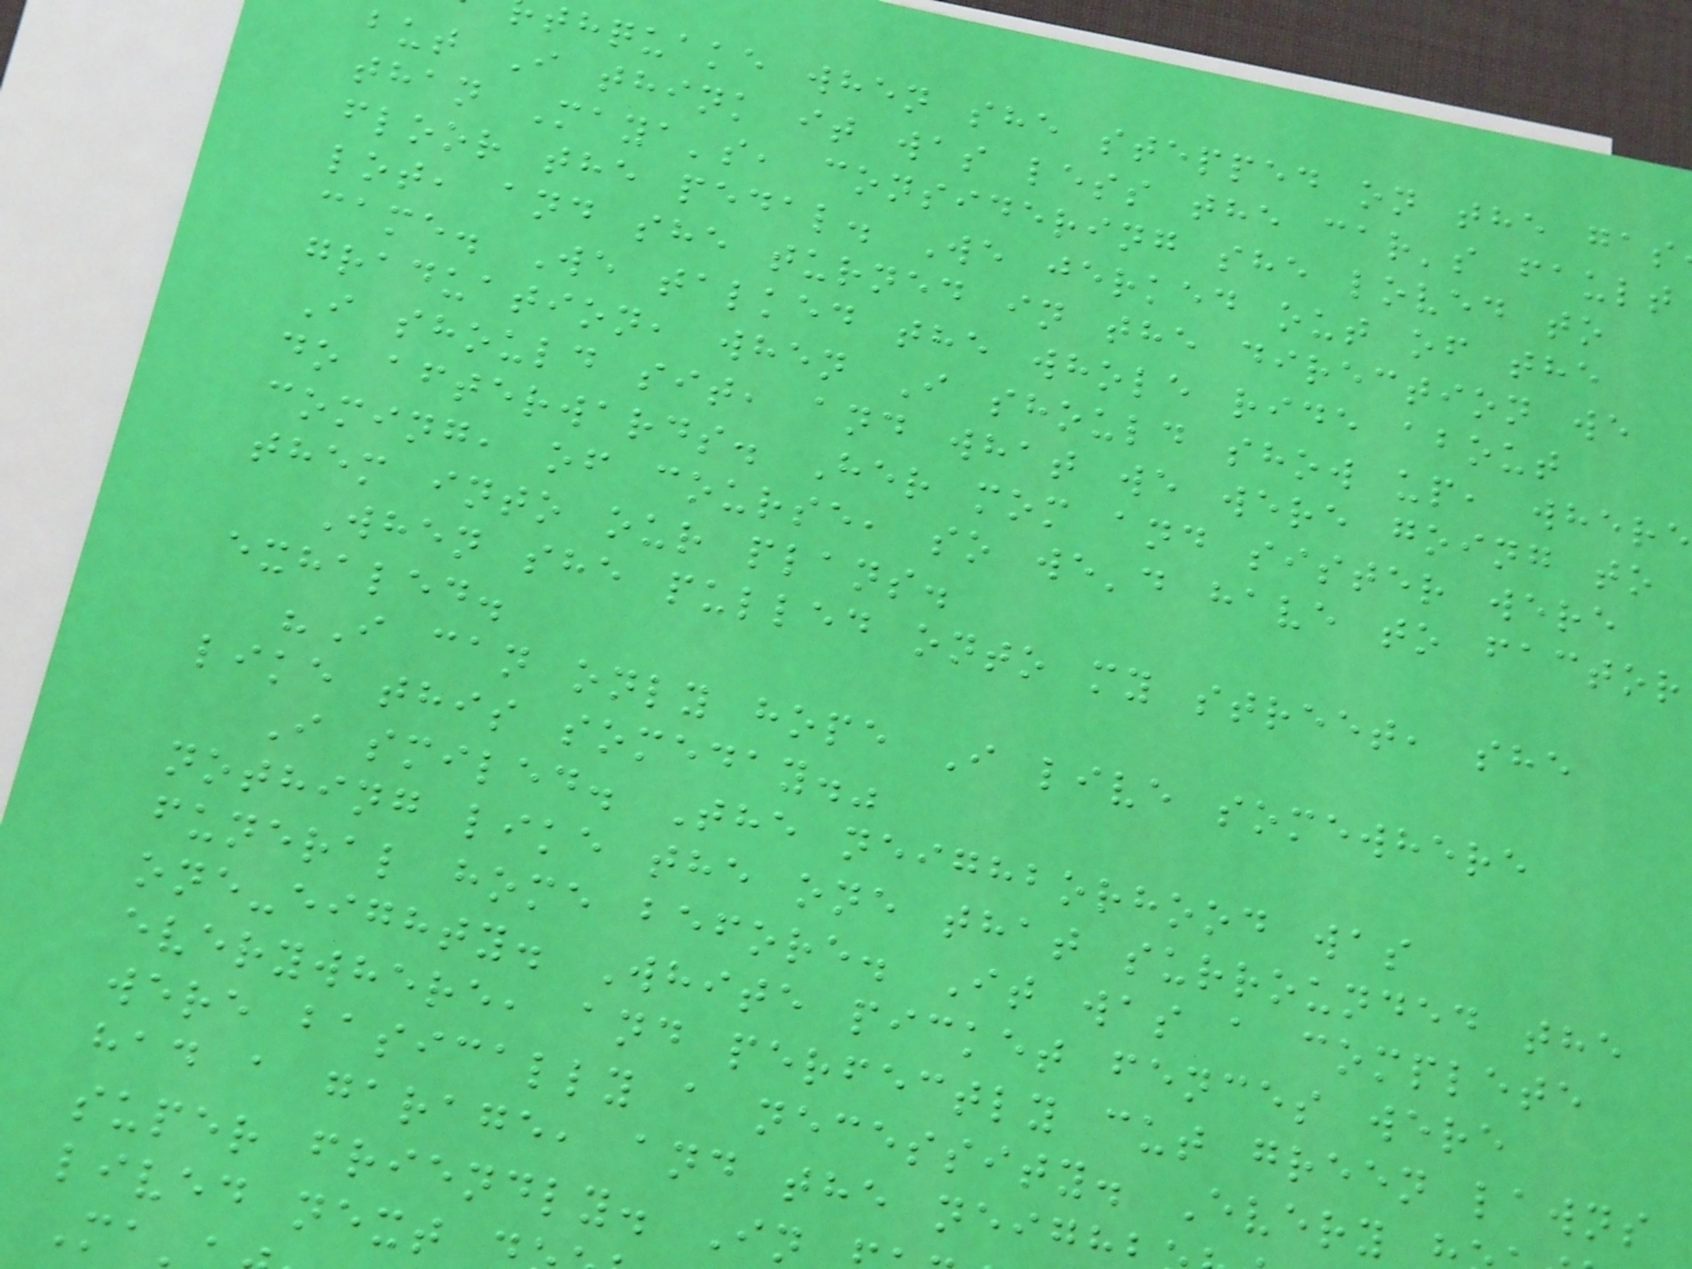thquake when she stepped on the gas
but I think it was less the car's fault
than Maya's, considering she loved to
floor the pedal. We jerked out of the
lot, and she turned in the direction we
came. We talked the whole ride about
graduation, when I should show up, where
I should sit, and what we were going to
do afterwards. Her mom and sister were
coming, of course, so we'd have to factor
them into our plans.
When she pulled onto my street, she
exhaled.
"I can only hope I live somewhere
like this someday."
I smiled. The neighborhood was
nothing like the one that surrounded the
funeral home before. It was a complete
one-eighty. White picket fences were
everywhere, and perfectly cut green lawns
were basically a necessity. Every
had a garage, and the neigh
super friendly. In
lived next
